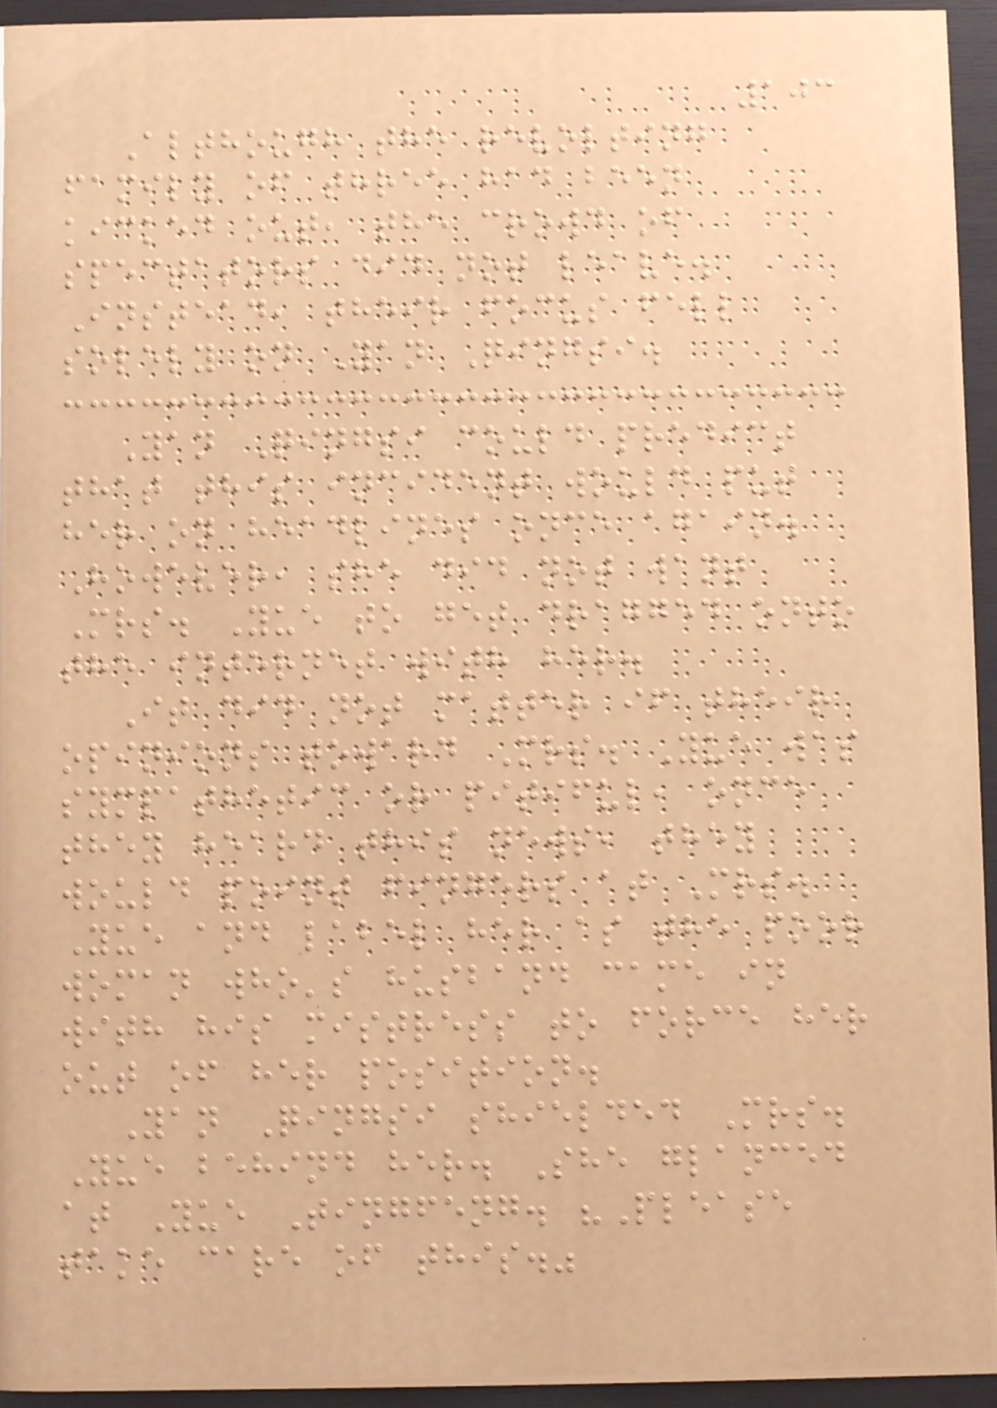103
Although the revolting
family of three had been
kicked out, the crowd of
spectators did not leave.
Instead, their focus fell
solely on Yan Qingsi.
Yan Qingsi could predict
that this incident would put
her on headlines once again.
However, she did not want
Mrs. Yue to get dragged onto
the internet with her.
It did not matter if their
opinions toward Mrs. Yue was
sympathetic or pitiful, once
they heard this news, they
would point fingers at Mrs.
Yue and label her as the poor
woman who's husband came in
with his mistress to force her
out of her position.
Yan Qingsi shielded Mrs.
Yue behind her. She glanced
at Yue Tingfeng. "Please
take care of this."
